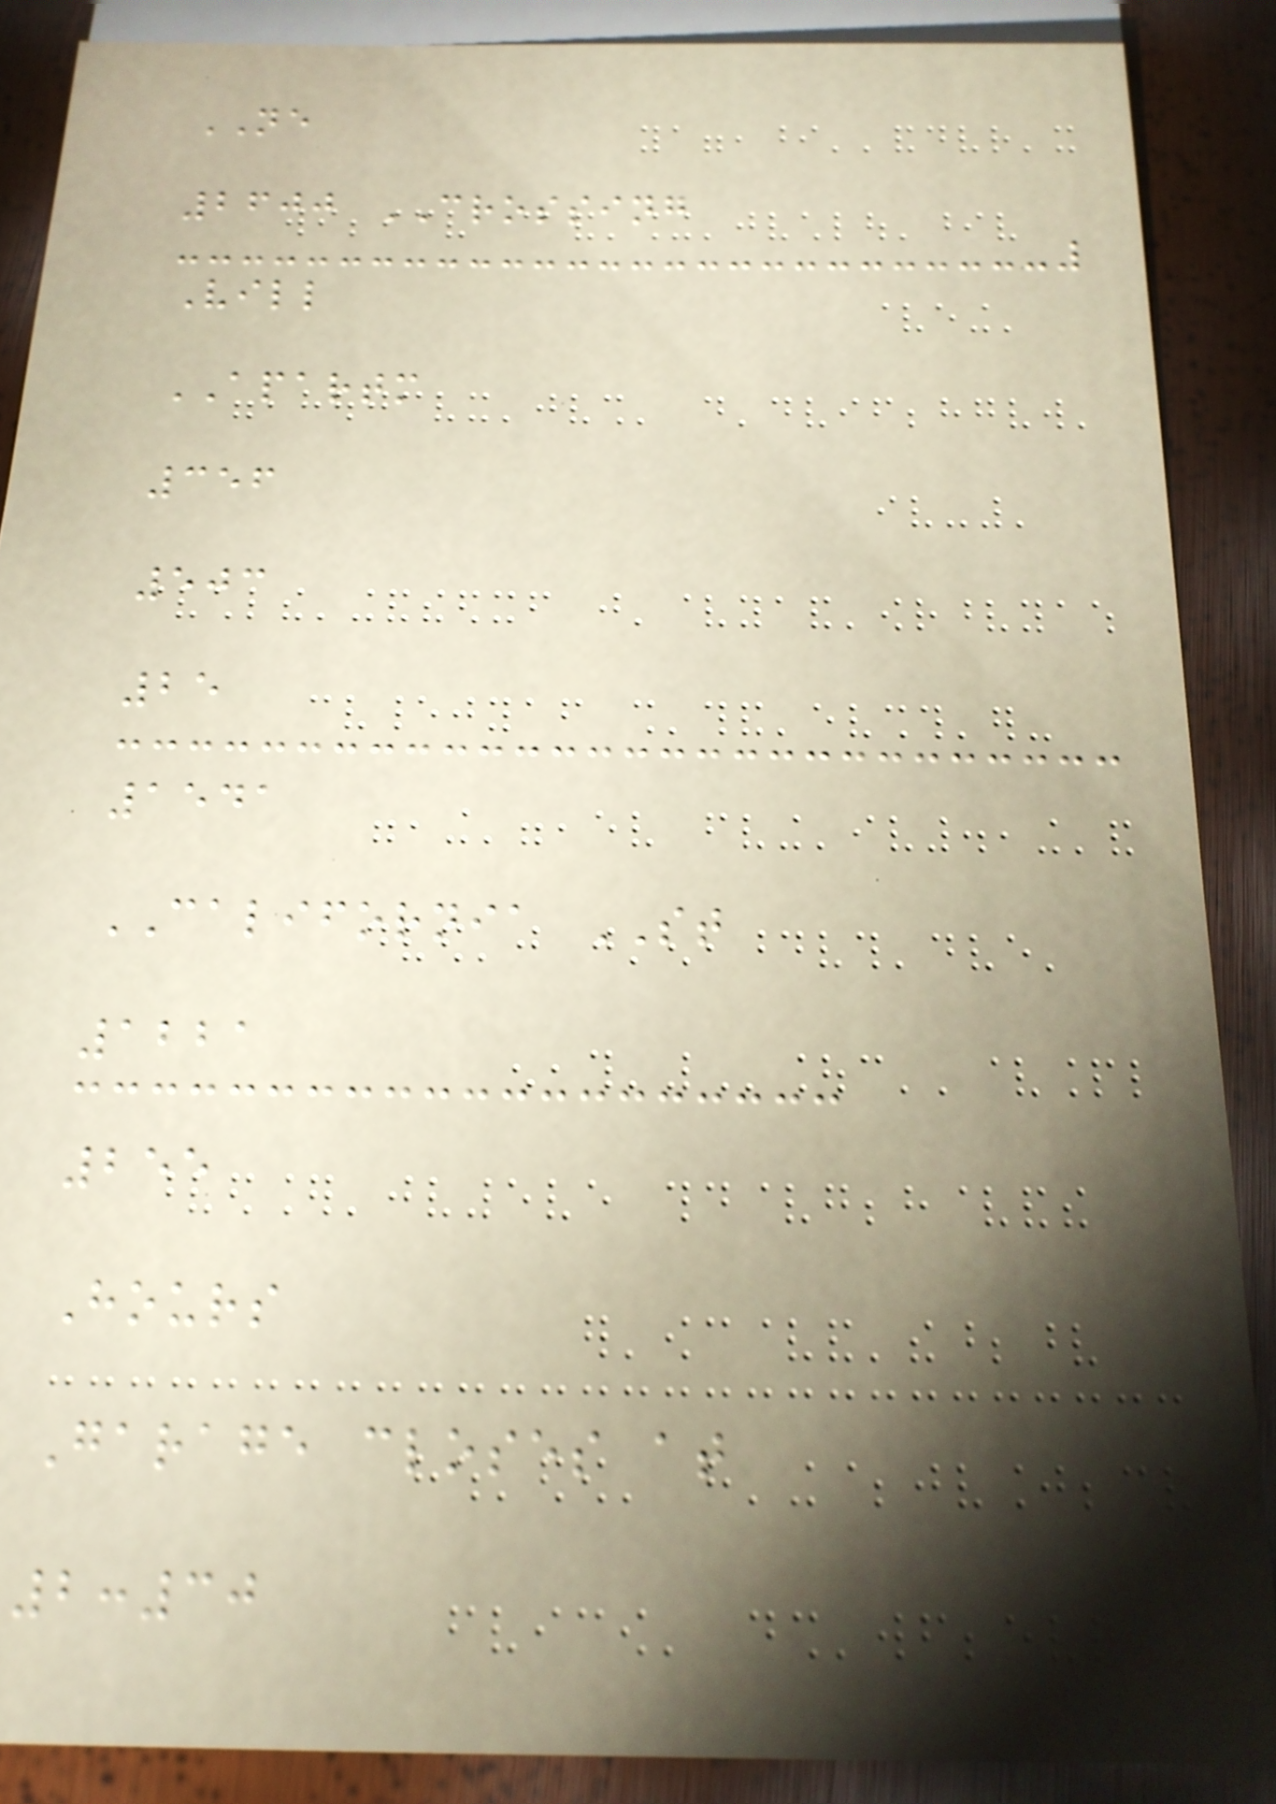NE
2600 CROSSING
Vill
APARTM
356
503
25
1541
CALIFORNIA ST
1221
255
Hours
Garage closes at
2:30
